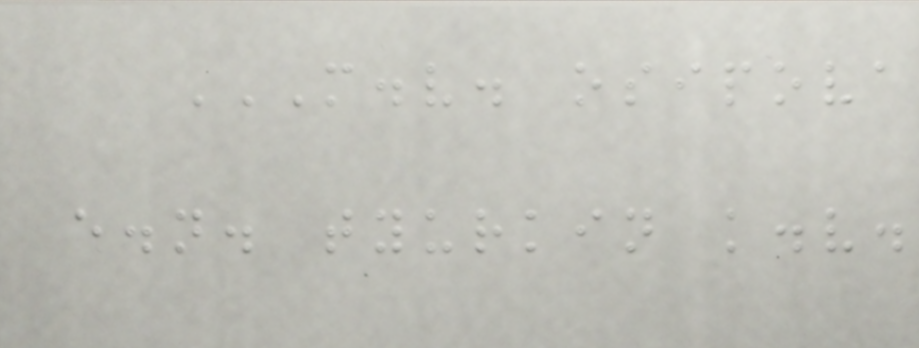M.V. OSIPOVA
E.N. TYURKIN K.V.
